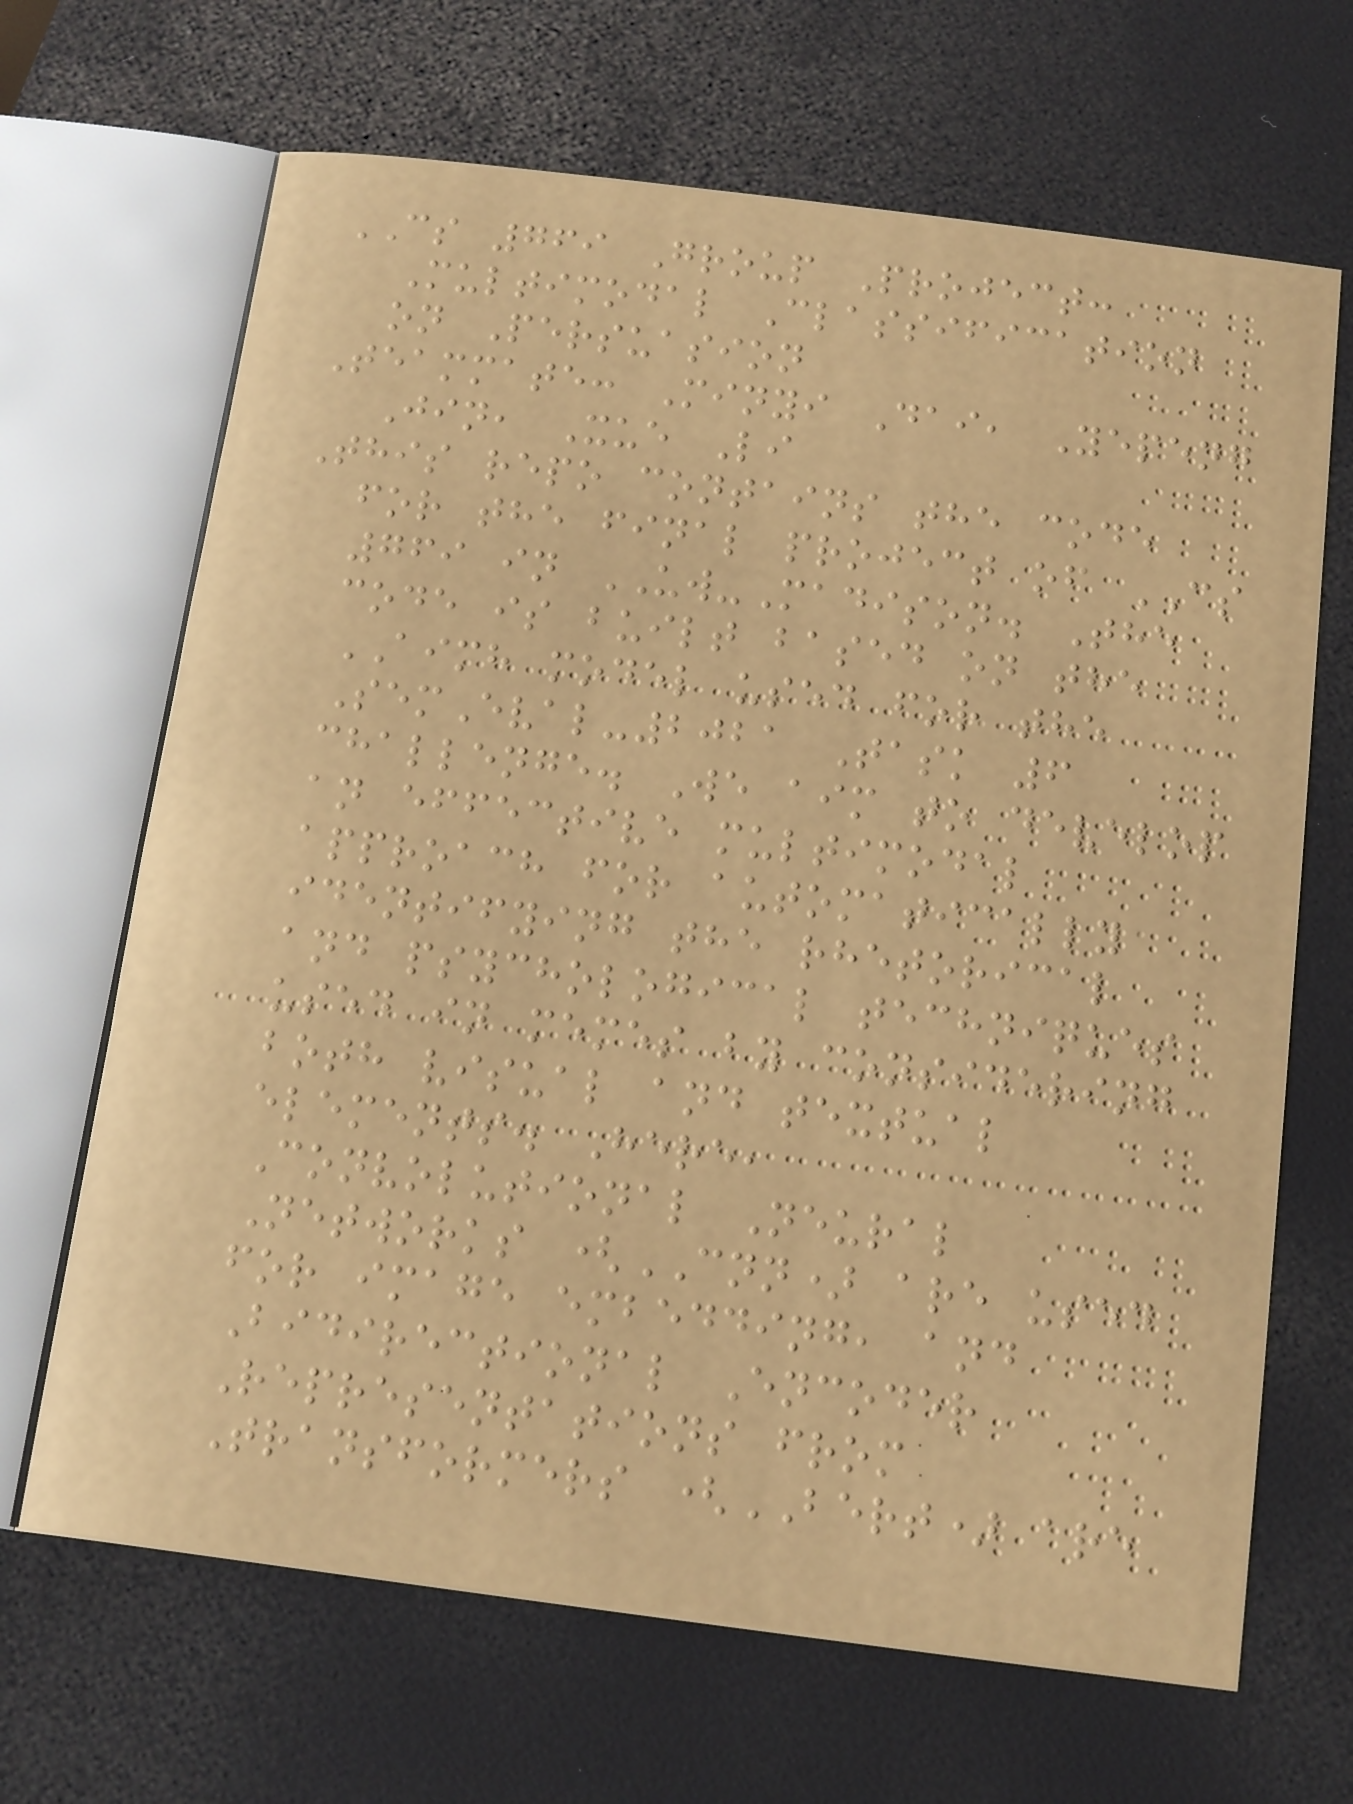CS 769 Group Project:
Multimodal Classification
on Persuasion
Teammate: Minyi Dai, Yepeng
Jin, Xue Li
This repo contains the code
for the final project of CS
769 in UW-Madison. The
code is built based on the
AIMH model used for the
SemEval-2021 Task 6
challenge. We aim to develop
an effective multimodal
approach for automatically
identifying the rhetorical
and psychological techniques
used in memes by considering
both visual and textual
elements. Here,
Convolutional Neural
Networks (CNN) are used
for image embedding, and
Bidirectional Encoder
Representations from
Transformers (BERT) are
